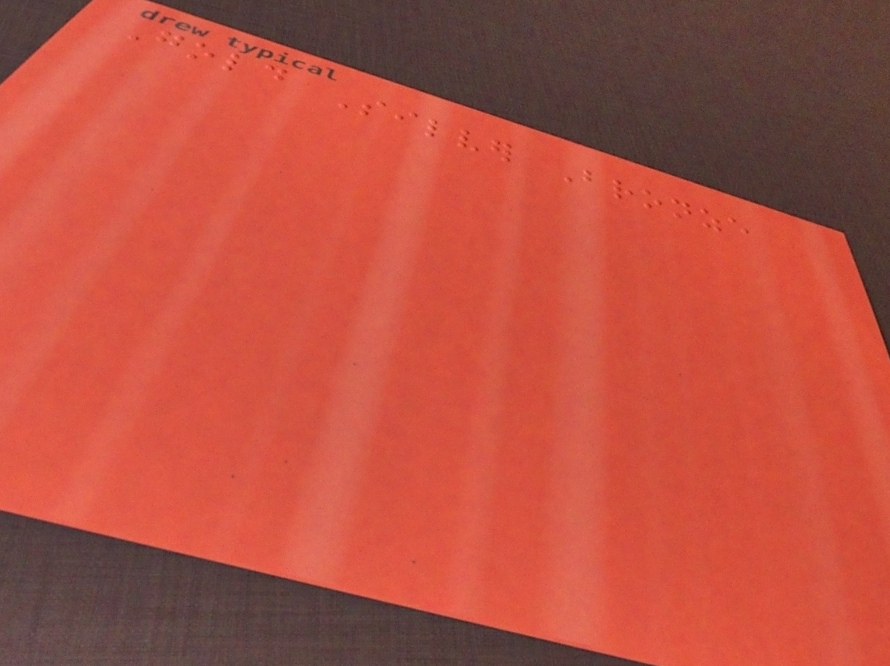Gold Silver Bronze
